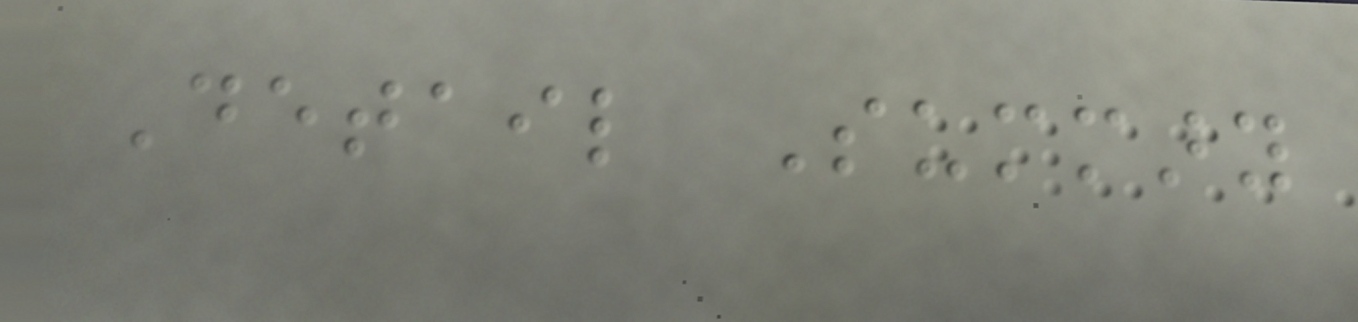Detail Summary
